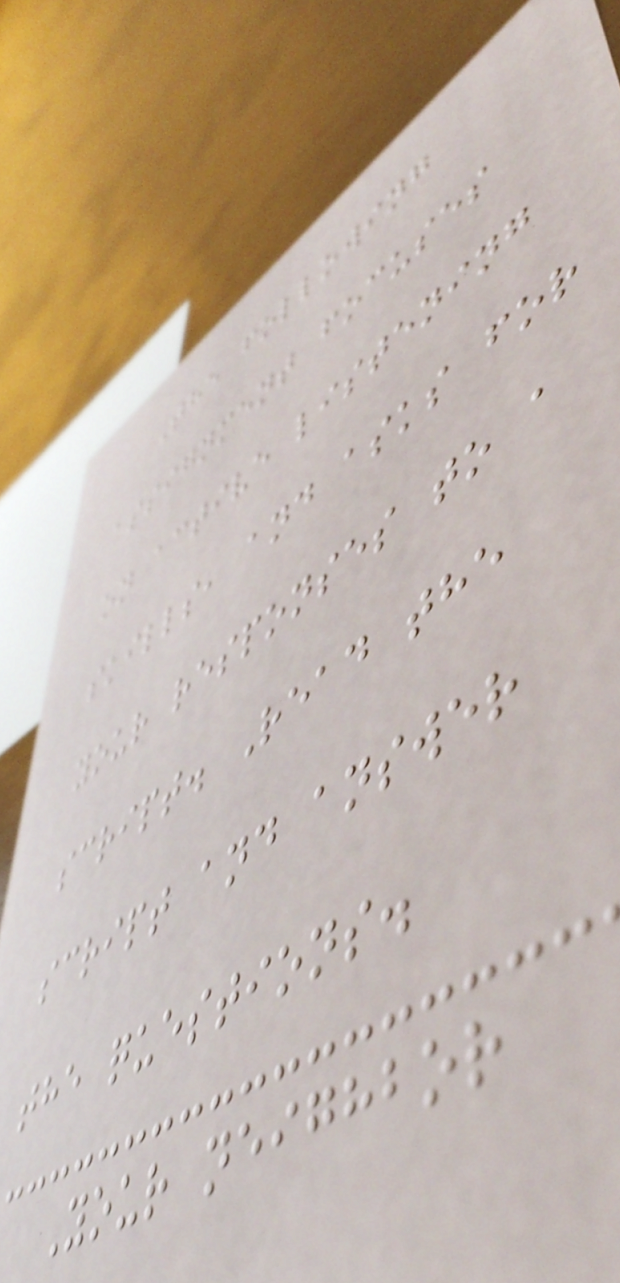The following
assignment focuses
on active listening
skills, and asks for
your responses to a
script. Read the
script and answer
the questions.
Your neighbor
